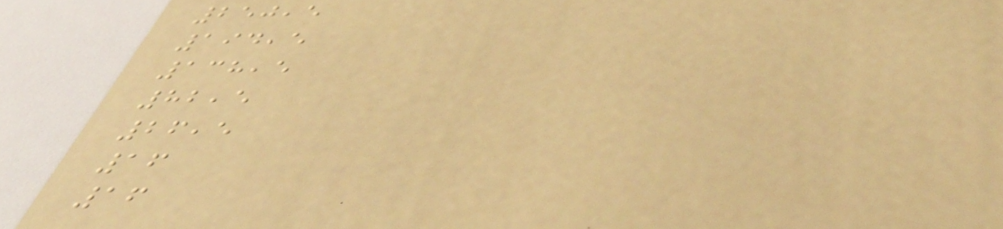250,5
194,5
138,5
82,5
26,5
16
16
